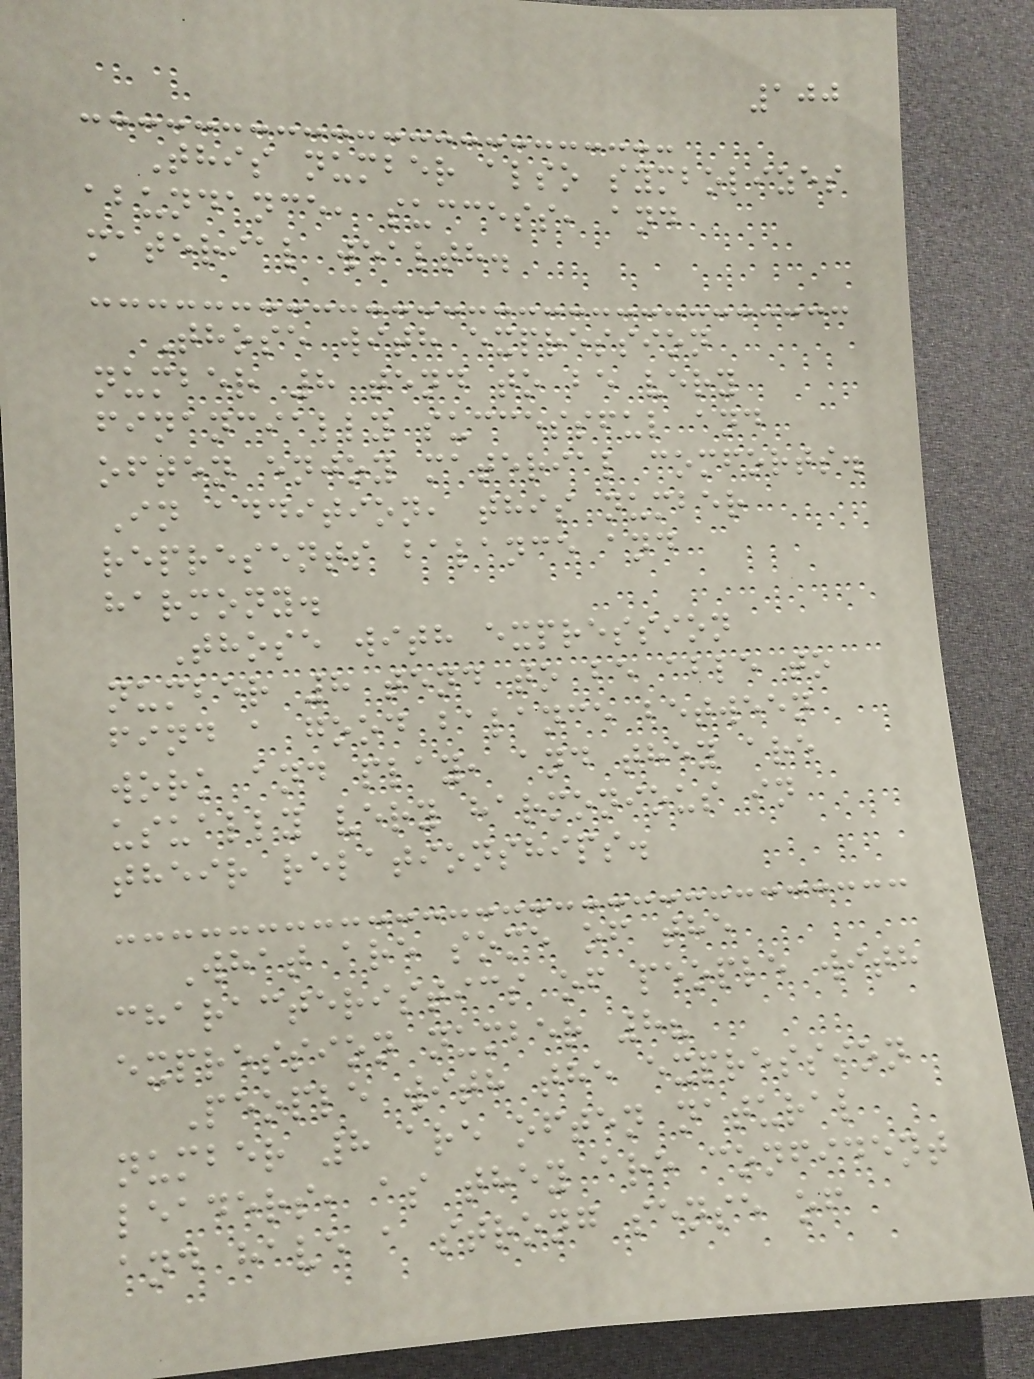100
This number also symbolizes
abundance, success, and
material wealth.
Those with expression
number 8 tend to be very
financially successful and
often enjoy material comforts.
In addition, this number
represents balance and
harmony.
Those with expression
number 8 tend to be able to
find a good balance between
work and play, and they are
usually very harmonious in
their relationships.
What are some of the
characteristics of people with
expression number 8?
People with the expression
number 8 are often natural
leaders, as they are confident
and have a strong sense of
